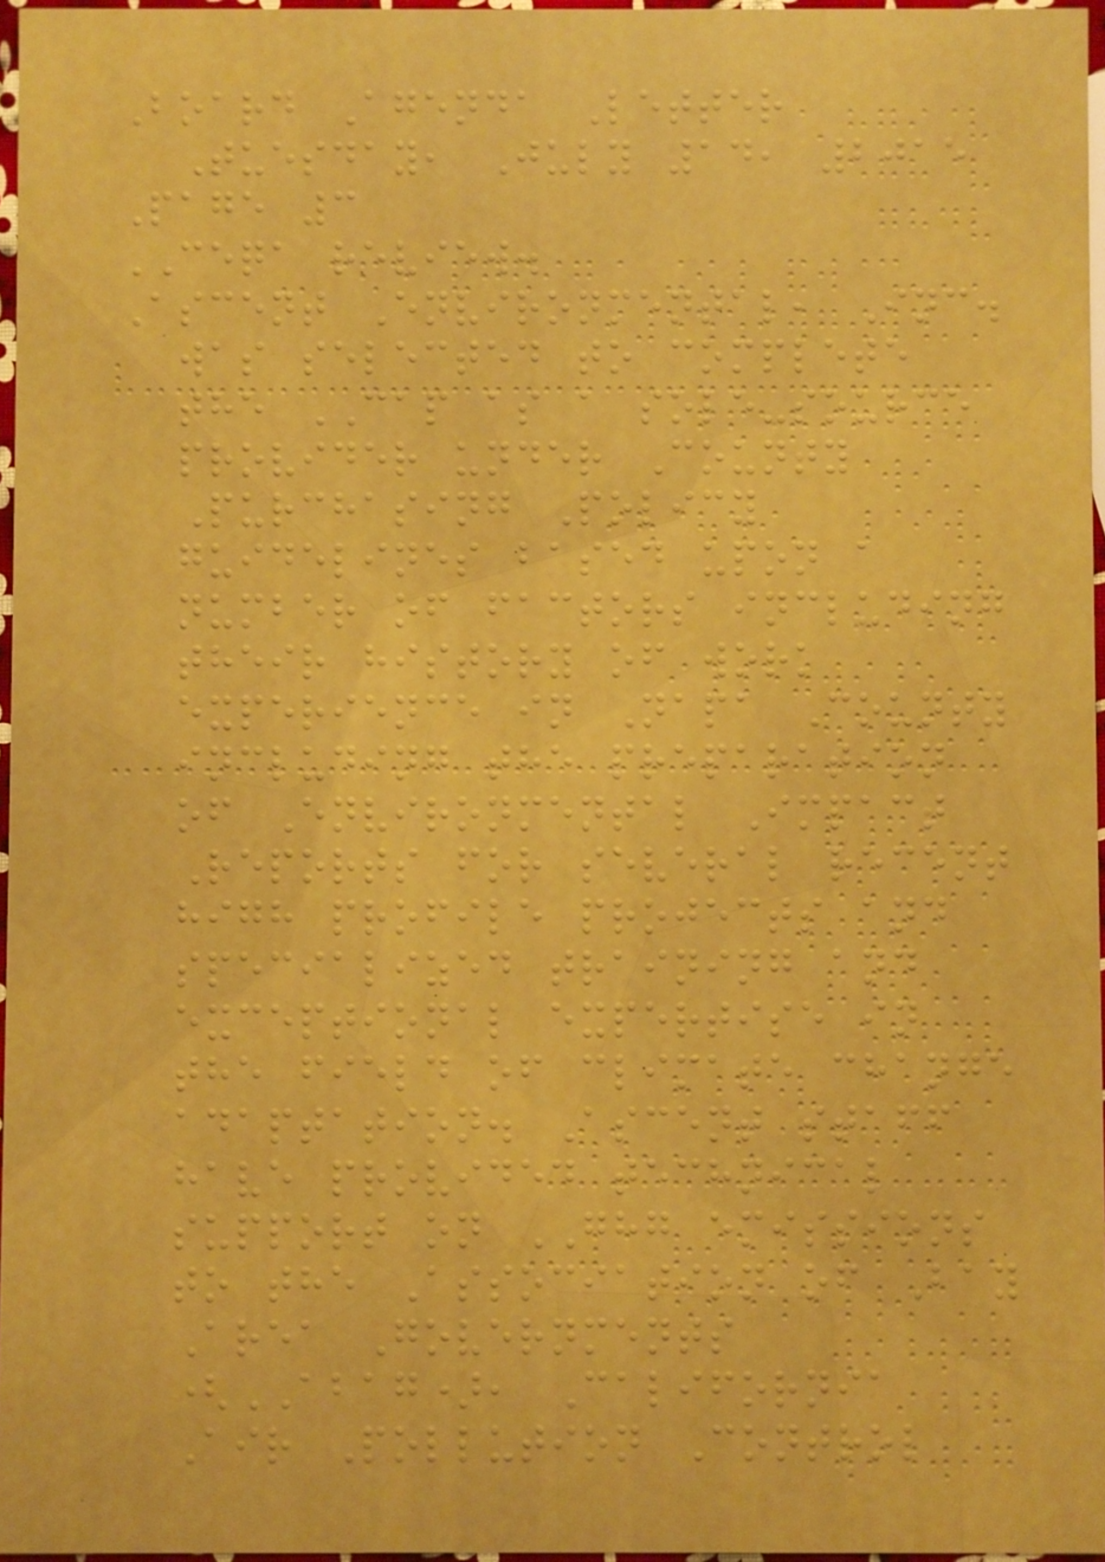Board Agenda Letter
Tuesday, July 14, 2015
Page 3
CEQA review.
Ascent Environmental, Inc.
was selected to complete
the CAP as a sole-source
provider under County
Purchasing Policy
guidelines based upon a
number of factors including
their history of work
experience in Napa County
including the preparation
of Environmental Impact
Reports for several recent
high profile projects and
specialized training and
exceptional expertise in
the field of climate change
adaptation. Ascent staff
have provided technical
support on GHG emissions
to the Association of Bay
Area Governments
(ABAG), California
Air Pollution Control
